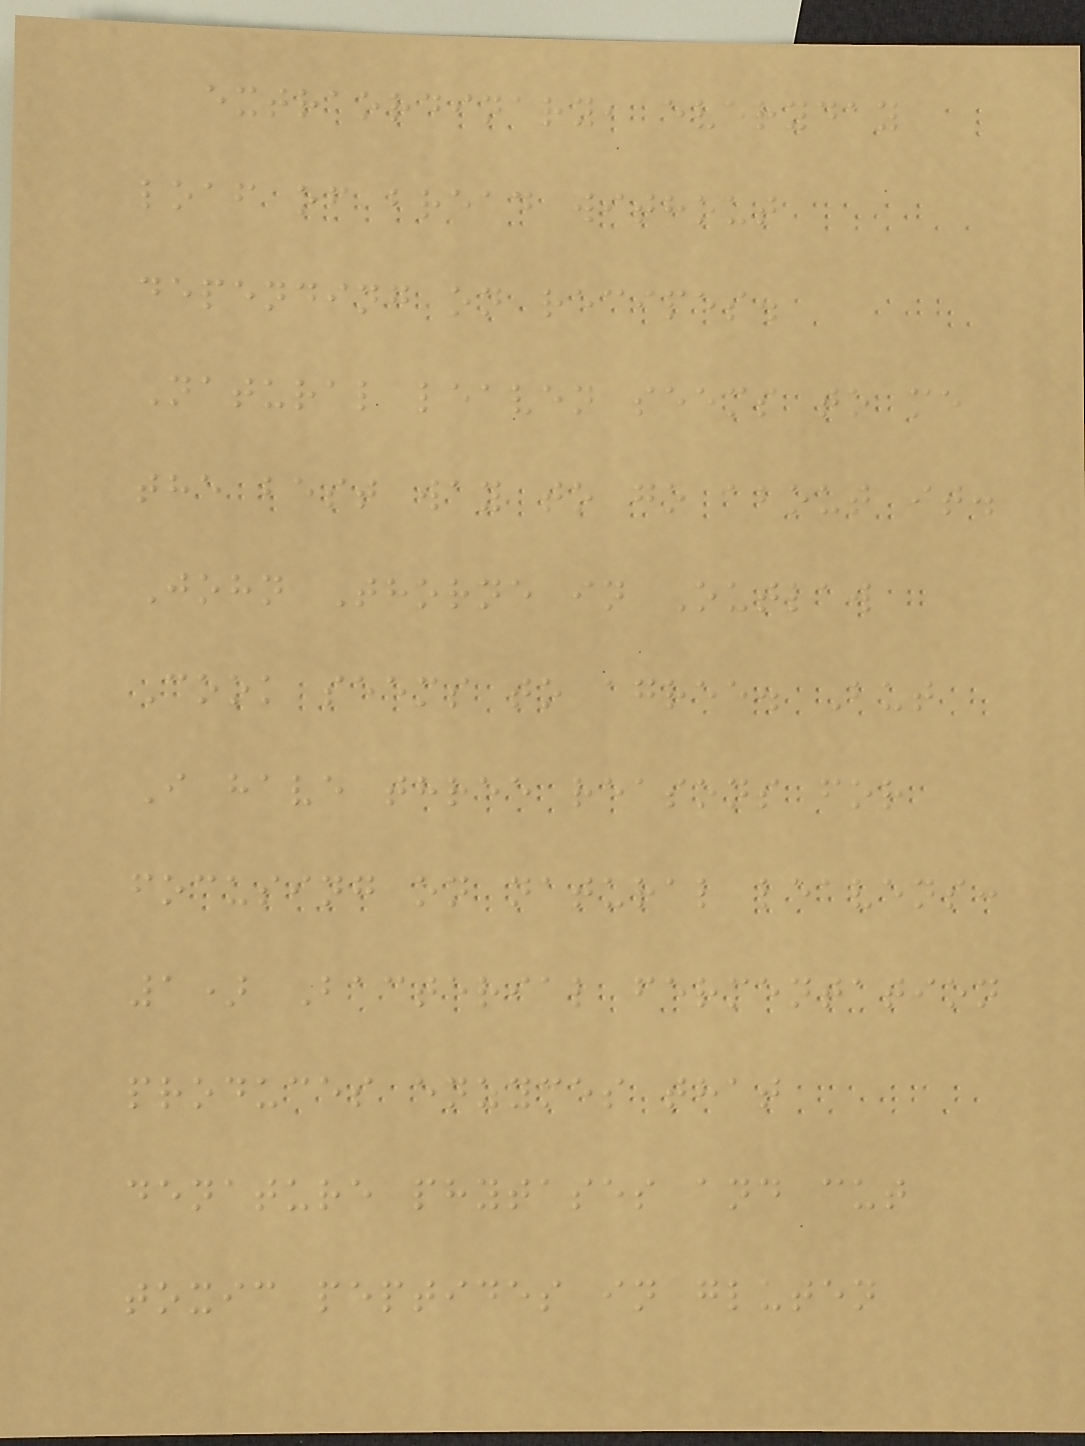extraordinary, everyday
loaf of bread without
depending on recipes.
Natural leaven seems to me
the best way to go about it.
John Thorne in Outlaw
Cook seems to agree. But
I have three reasons for
focusing on natural leavens:
1) Bacterial fermentation
produces enzymes that
denature phytases and cut
toxic peptides in gluten
